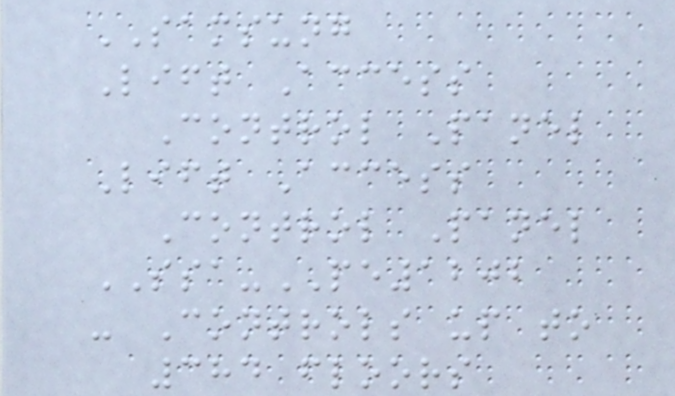SAMSUNG
Lift Access
Control Panel
Lift Access
Control Panel
SSA-PE1202
- Controls up to
384 floors
